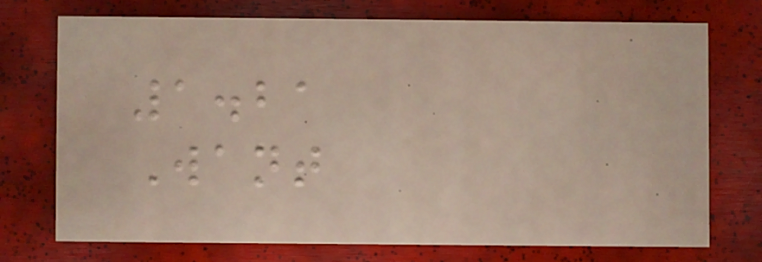1.21
Want
